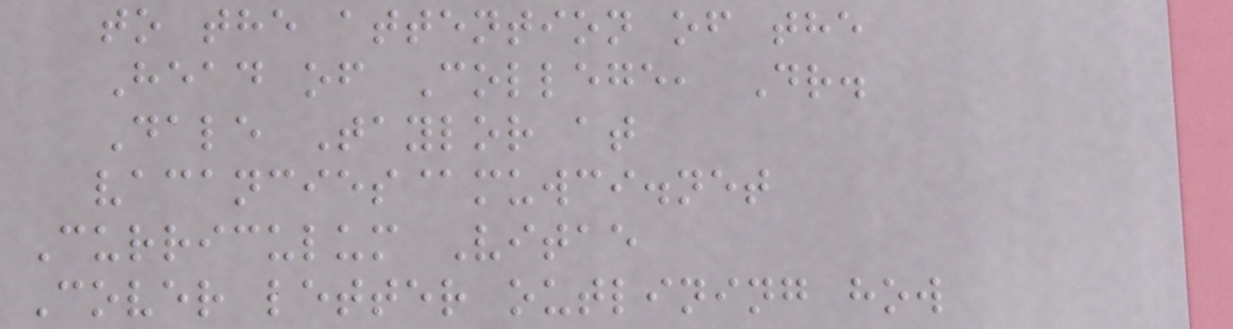to the attention of the
Head of College, Dr.
Dale Taylor at
vacancies@muwci.net
Curriculum Vitae
Cover letter outlining how
